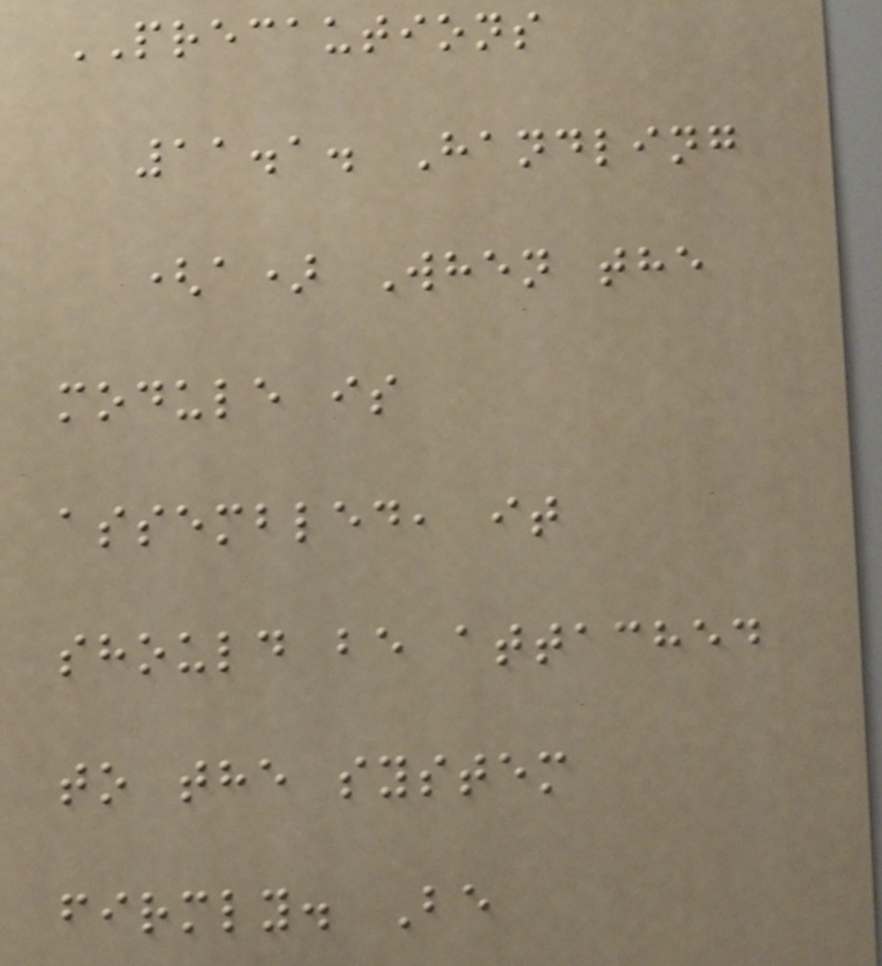PRECAUTIONS
11.1. Handling
(a) When the
module is
assembled, it
should be attached
to the system
firmly. Be
